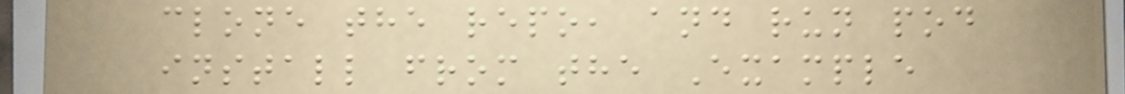clone the repo, and run pod
install from the Example
